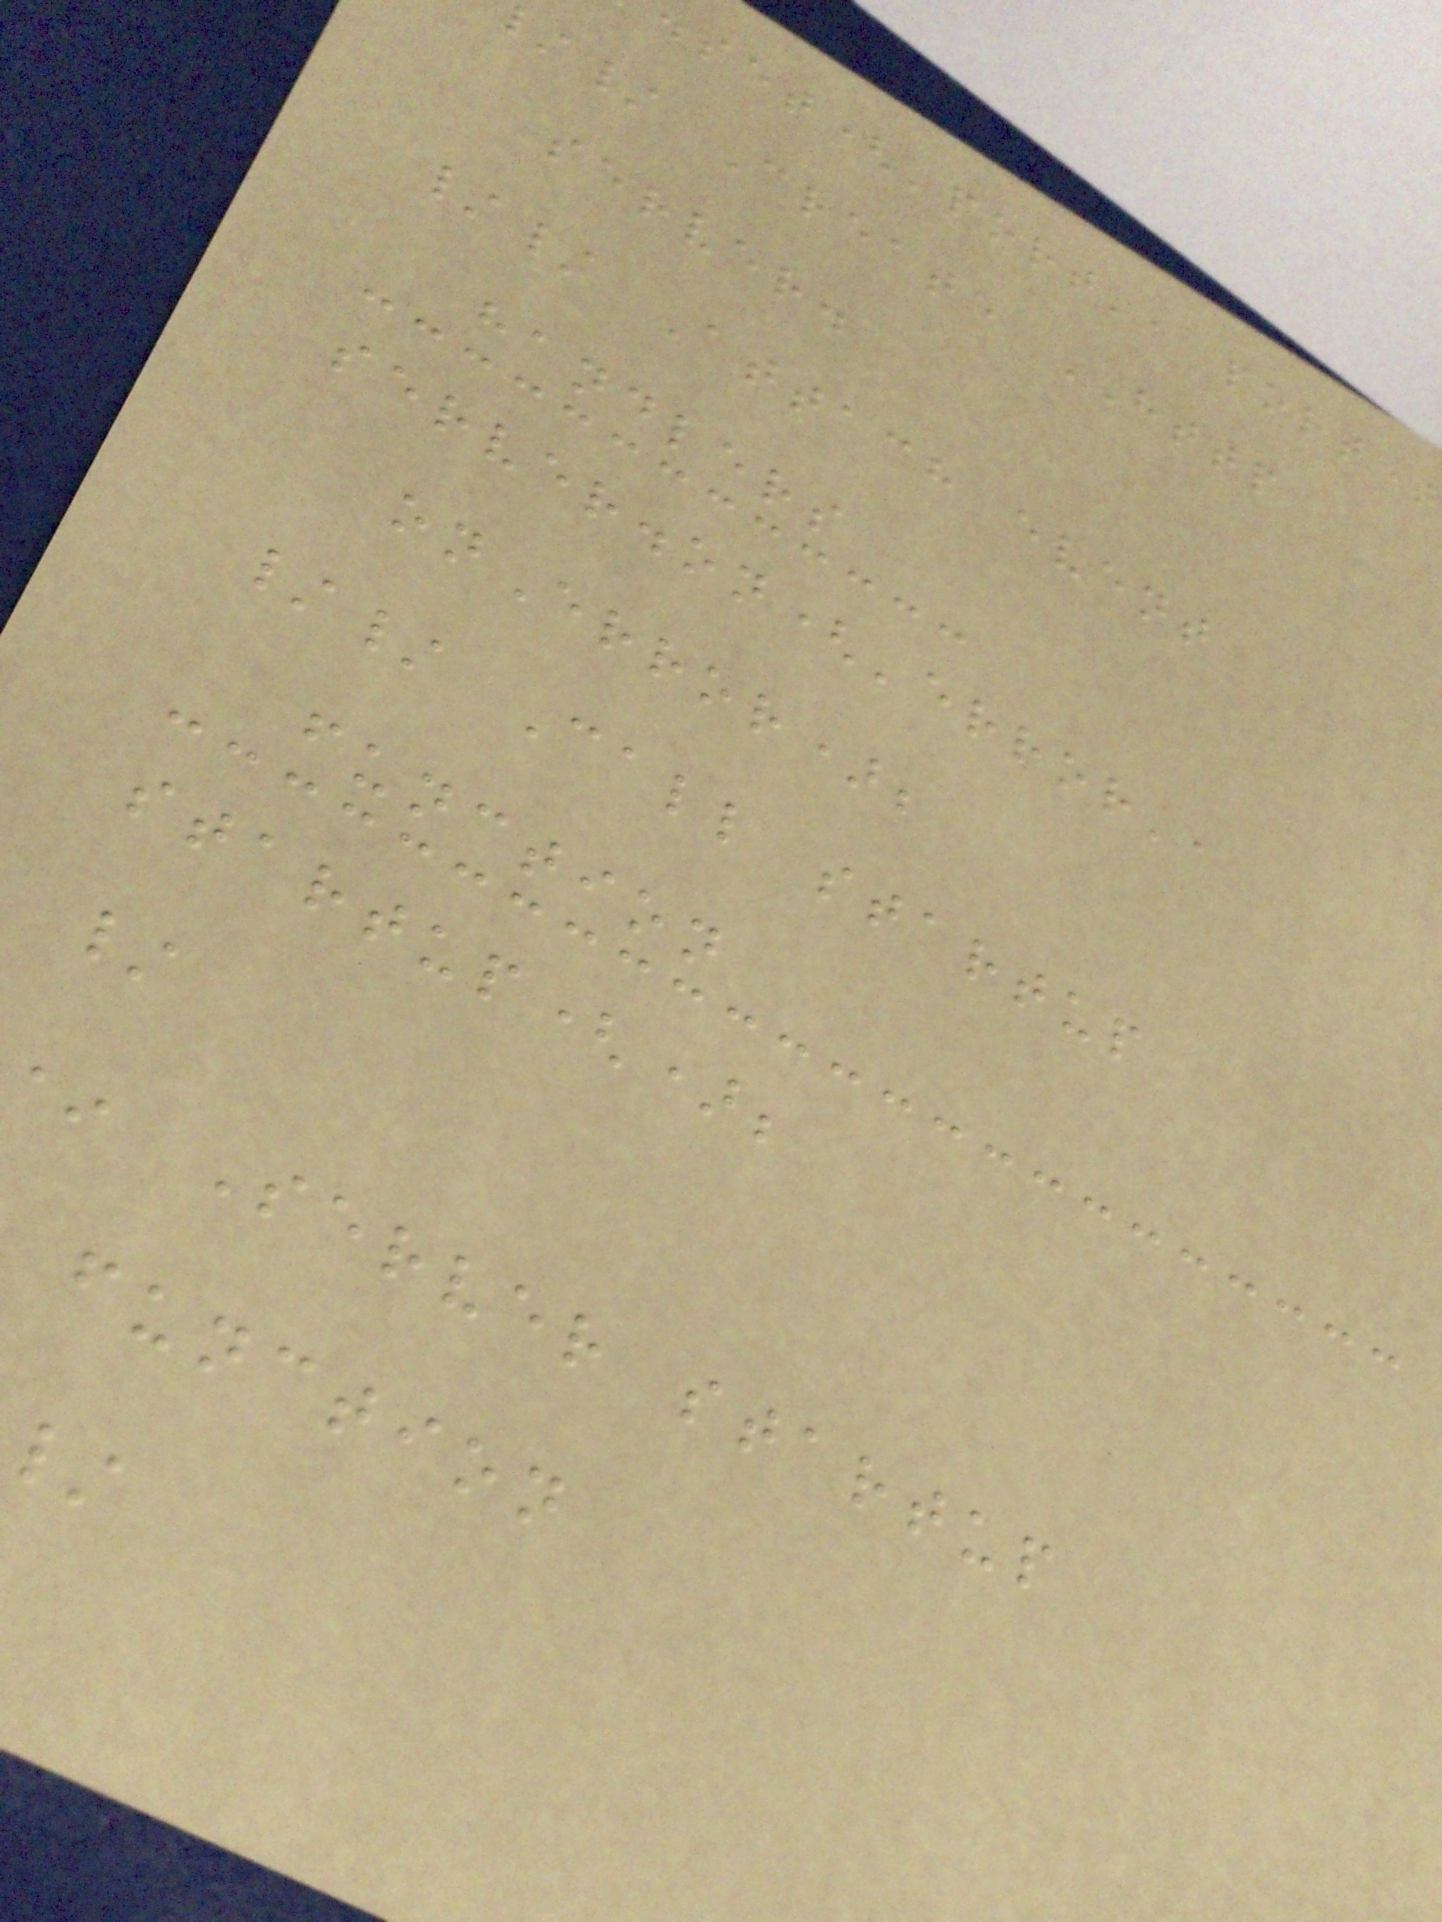.set('port', port)
/ Create HTTP
server.
// Attach event
handlers
server.on('error',
onError);
// Call startup
function
startup();
/
Server startup
function
